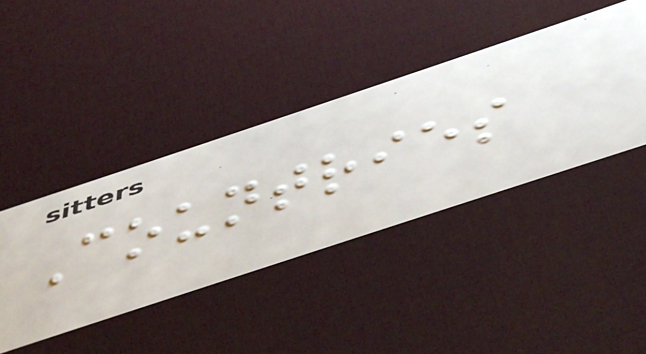Countries
